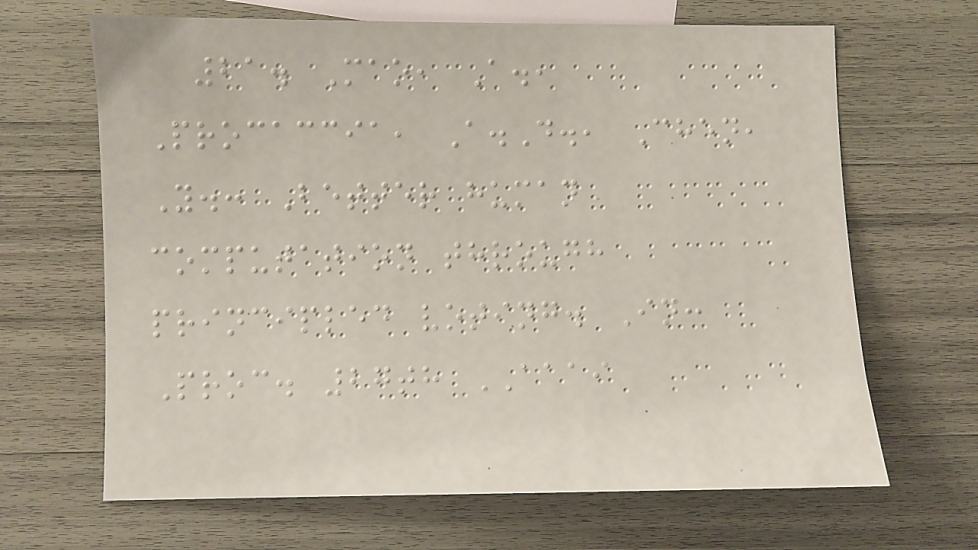21. Mao, A.,
Procaccia, A.D., Chen,
Y.: Better human
computation through
principled voting. In:
Proc. 27th AAAI
